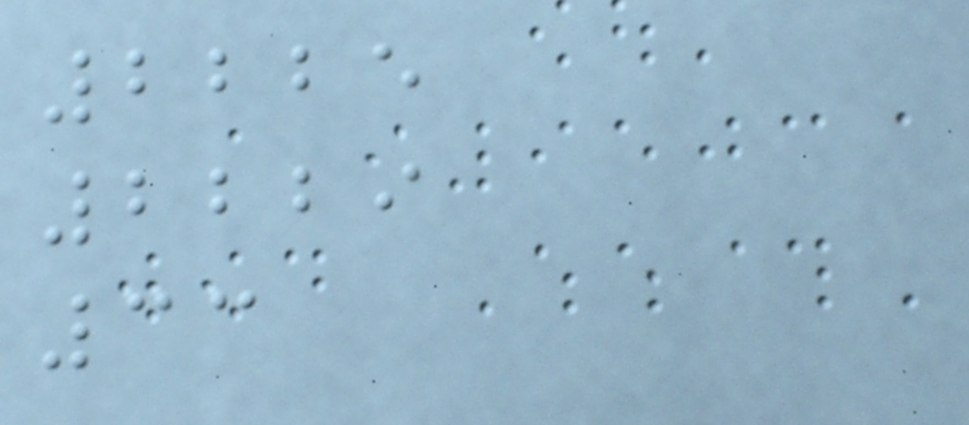2225
2229
33
